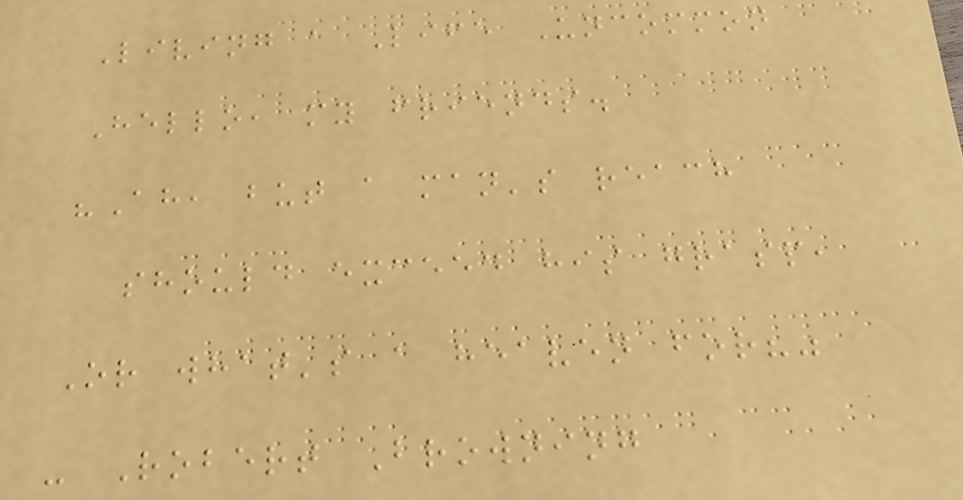Living a Life Uncommon
Hello, my friends.
"Ah, but a man's reach
should exceed his grasp,
Or what's a heaven for?"
- Robert Browning
